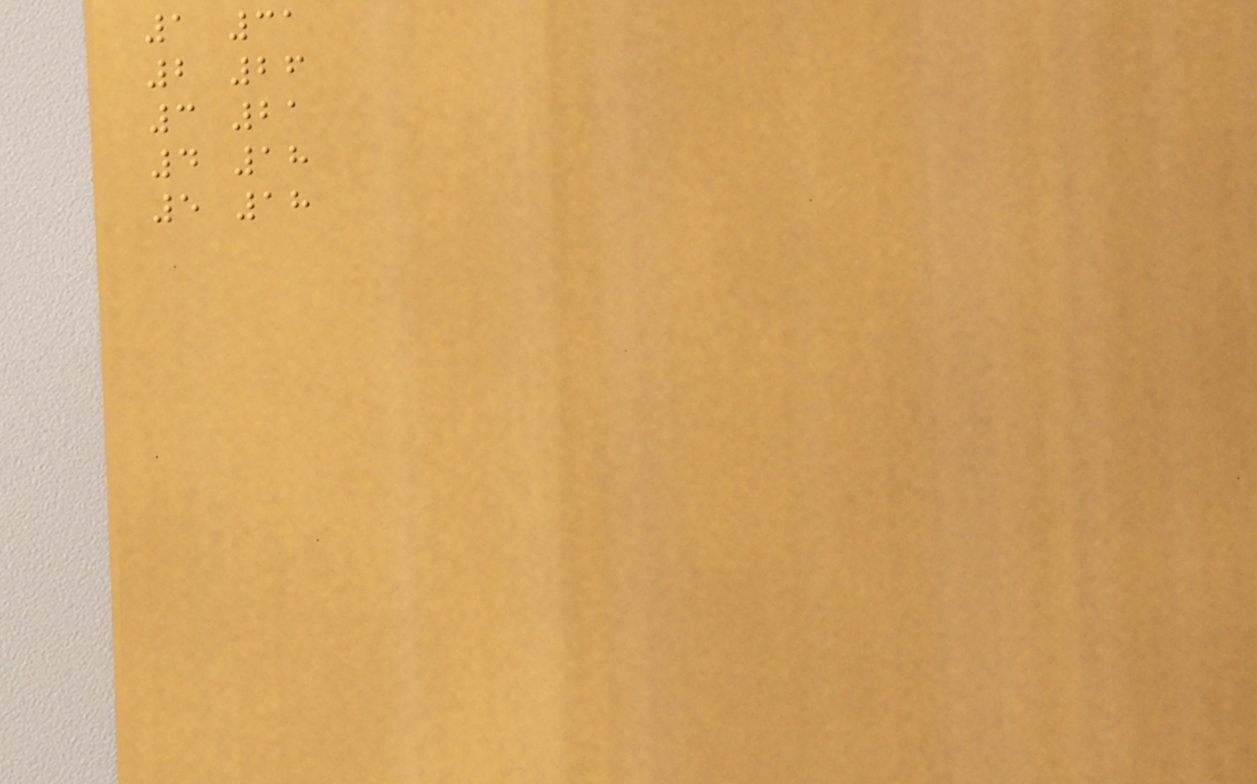1 31
2 26
3 21
4 18
5 18
